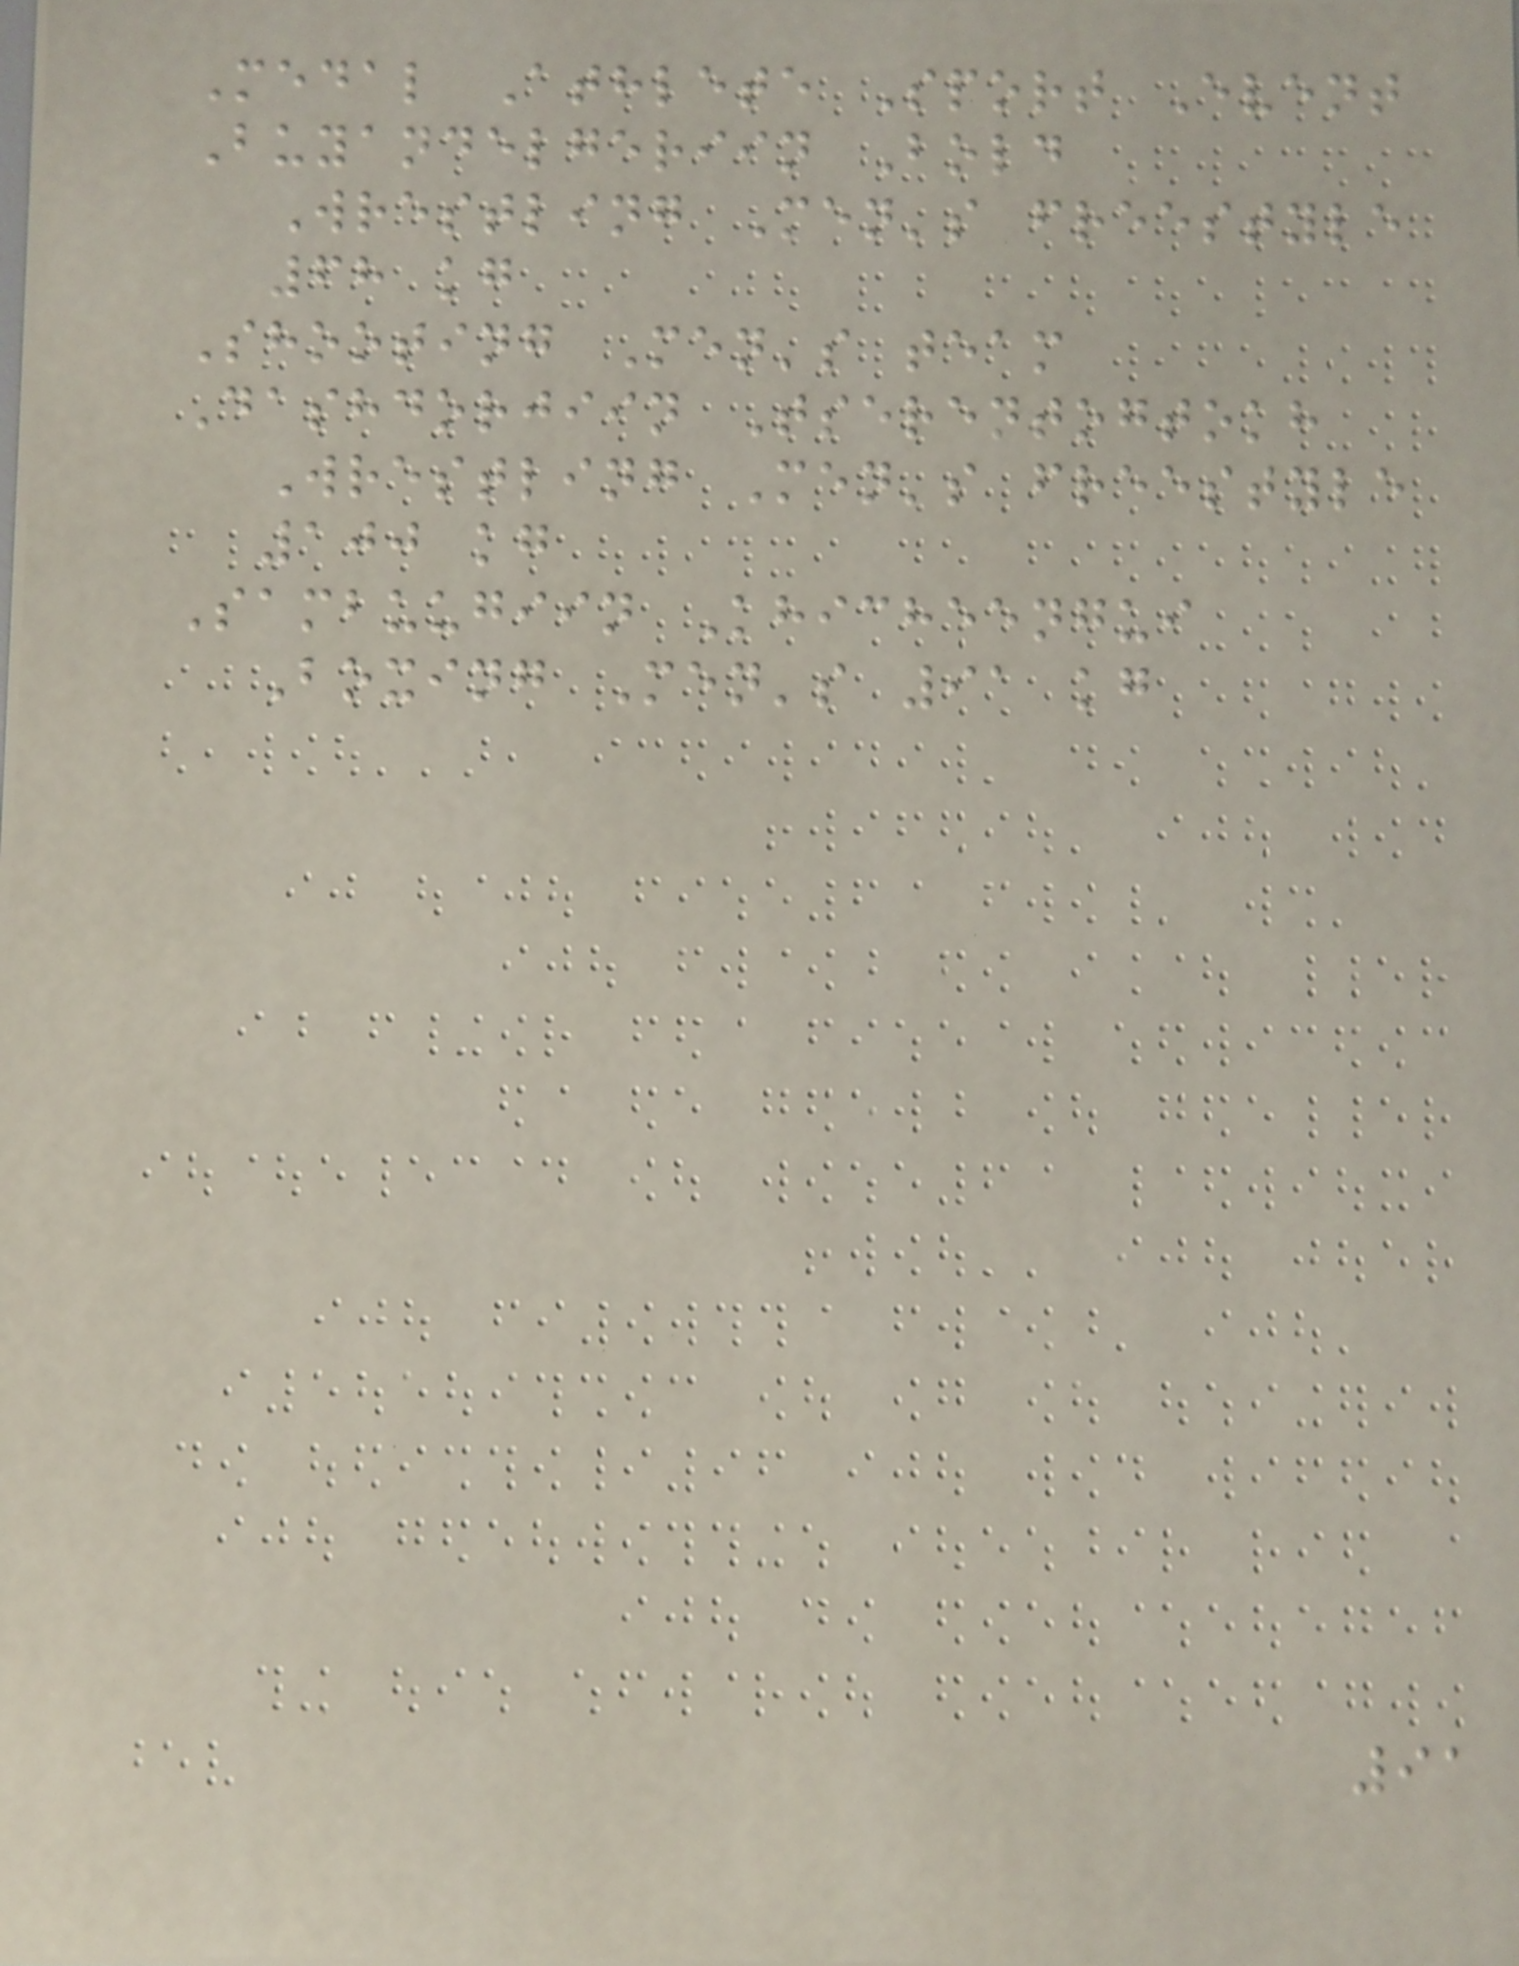Medal Athlete Sport Event
Buyandelgeriin Bold
Wrestling Men's freestyle
68 kg
Shooting Men's team
Dashdorjiin Tserentogtokh
Wrestling Men's freestyle
100 kg
Sambuugiin Khicheengui
Boxing Men's 91 kg
91
